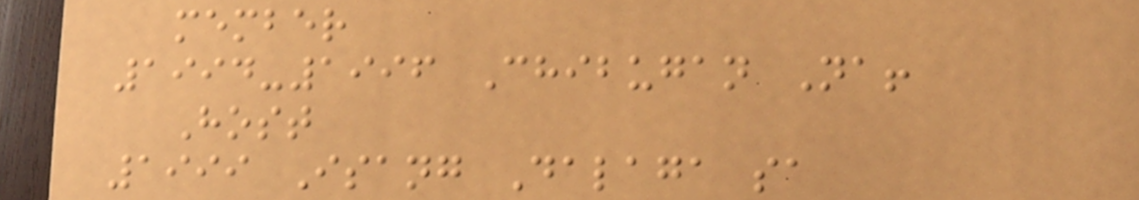member
1994-1996 Chibugan Na!
Host
1999 Isang Dalaga sa
